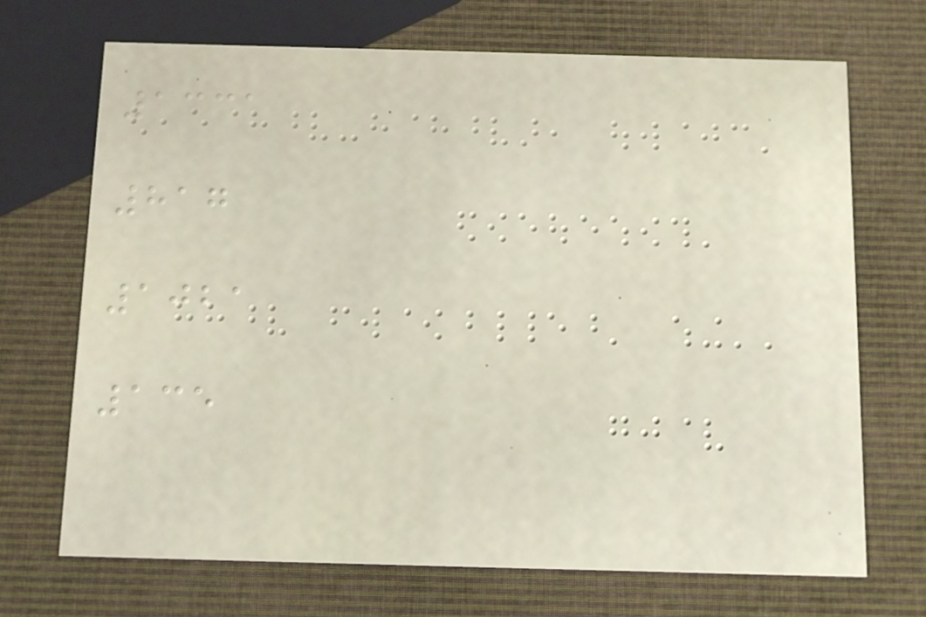1331
817
1021
135
